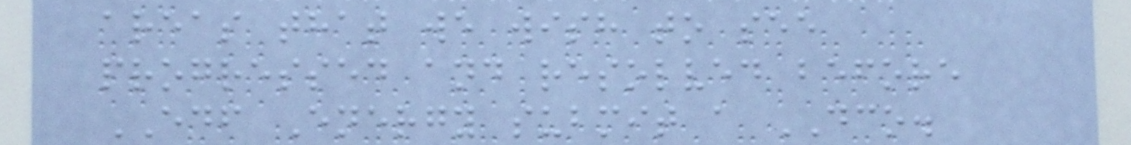areas that we wish to see
progressed and resolved before
EDF Energy submit a DCO.
